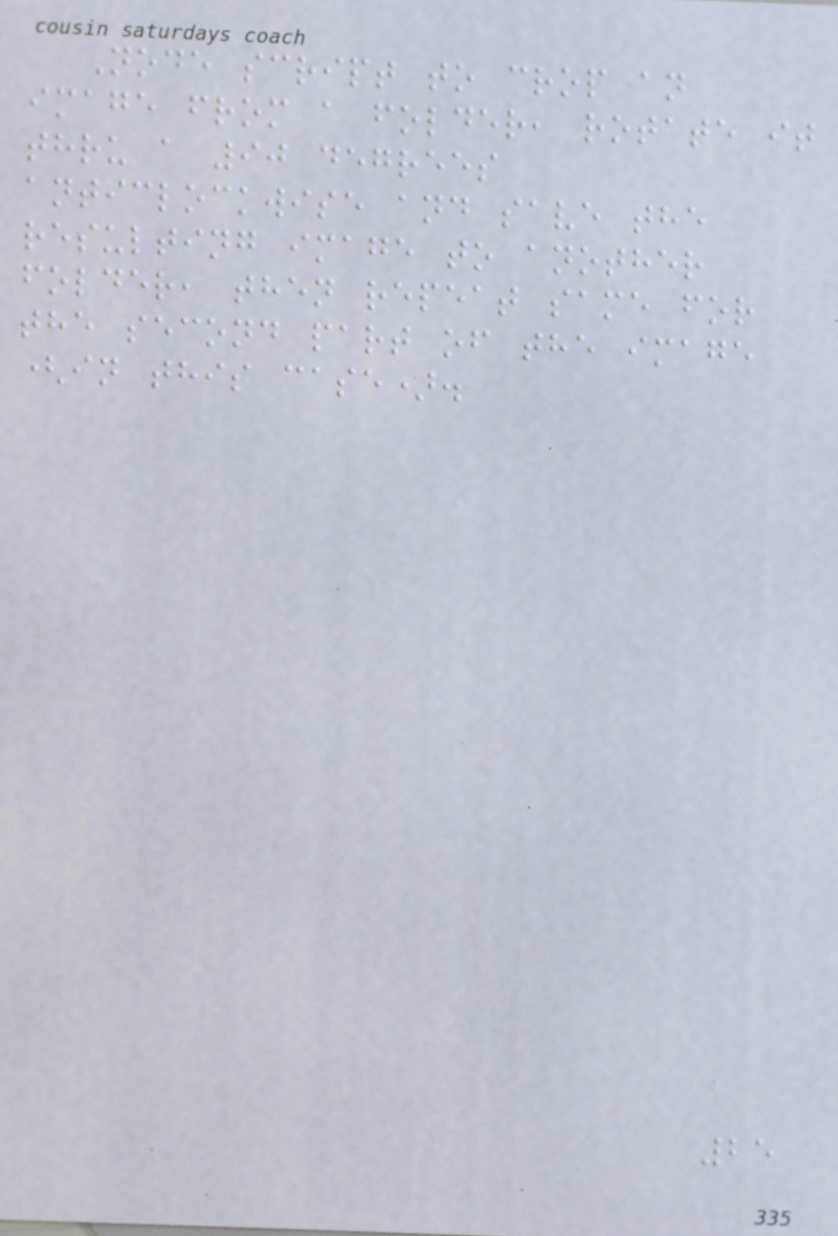Node script to crop an
image from a folder, rotate it
thru a 90 degrees
anticlockwise and save the
resulting image to another
folder, then repeat same for
the second part of the image
(in this case).
25
